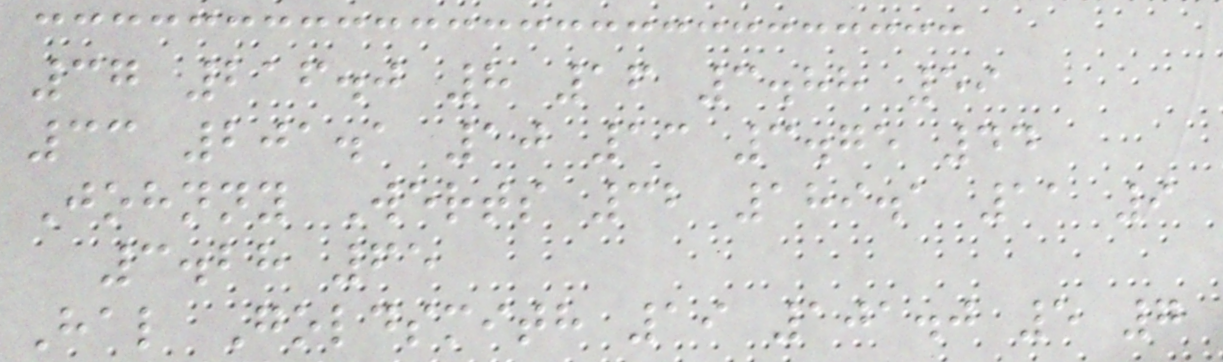37 216.0 8 16 3.88 59
33 201.1 10 13 3.75 44
Johnny Werts 32 189.1 11 9
3.28 65
Hal Goldsmith 19 101.0 5 7
